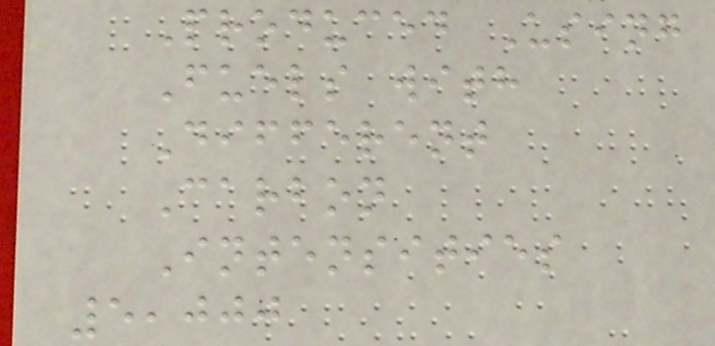Produced Using
Fuels with
Different
Carbon
Intensities
5,000
